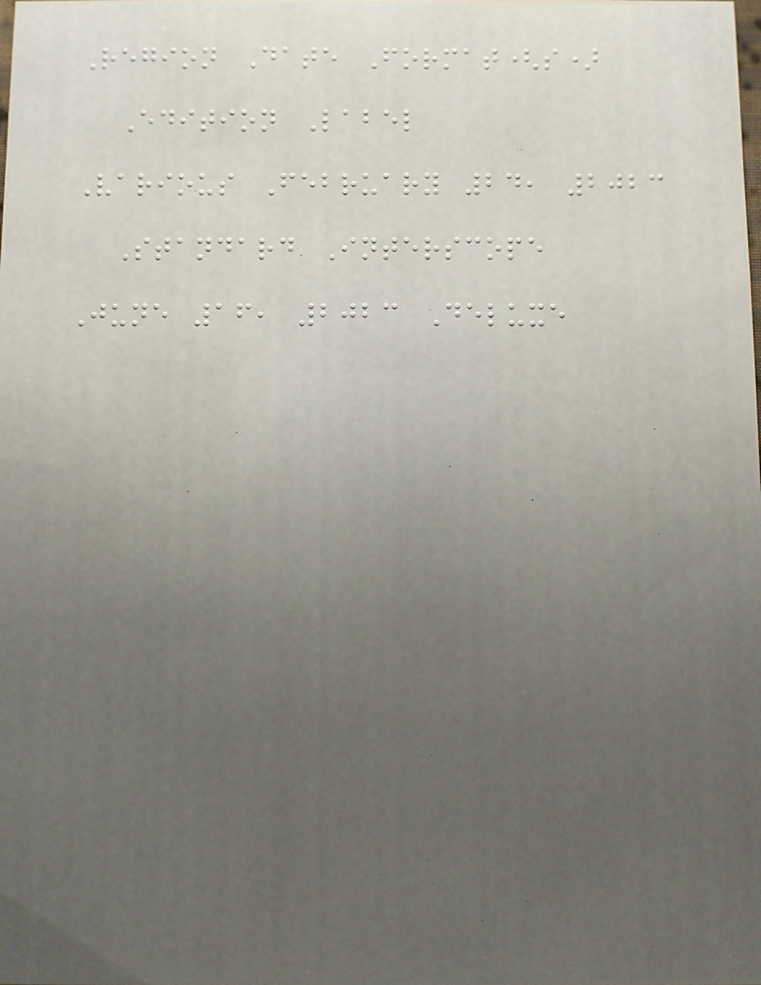Region Date Format(s)
Edition Label
Various February 24, 2023
Standard Interscope
June 16, 2023 Deluxe
